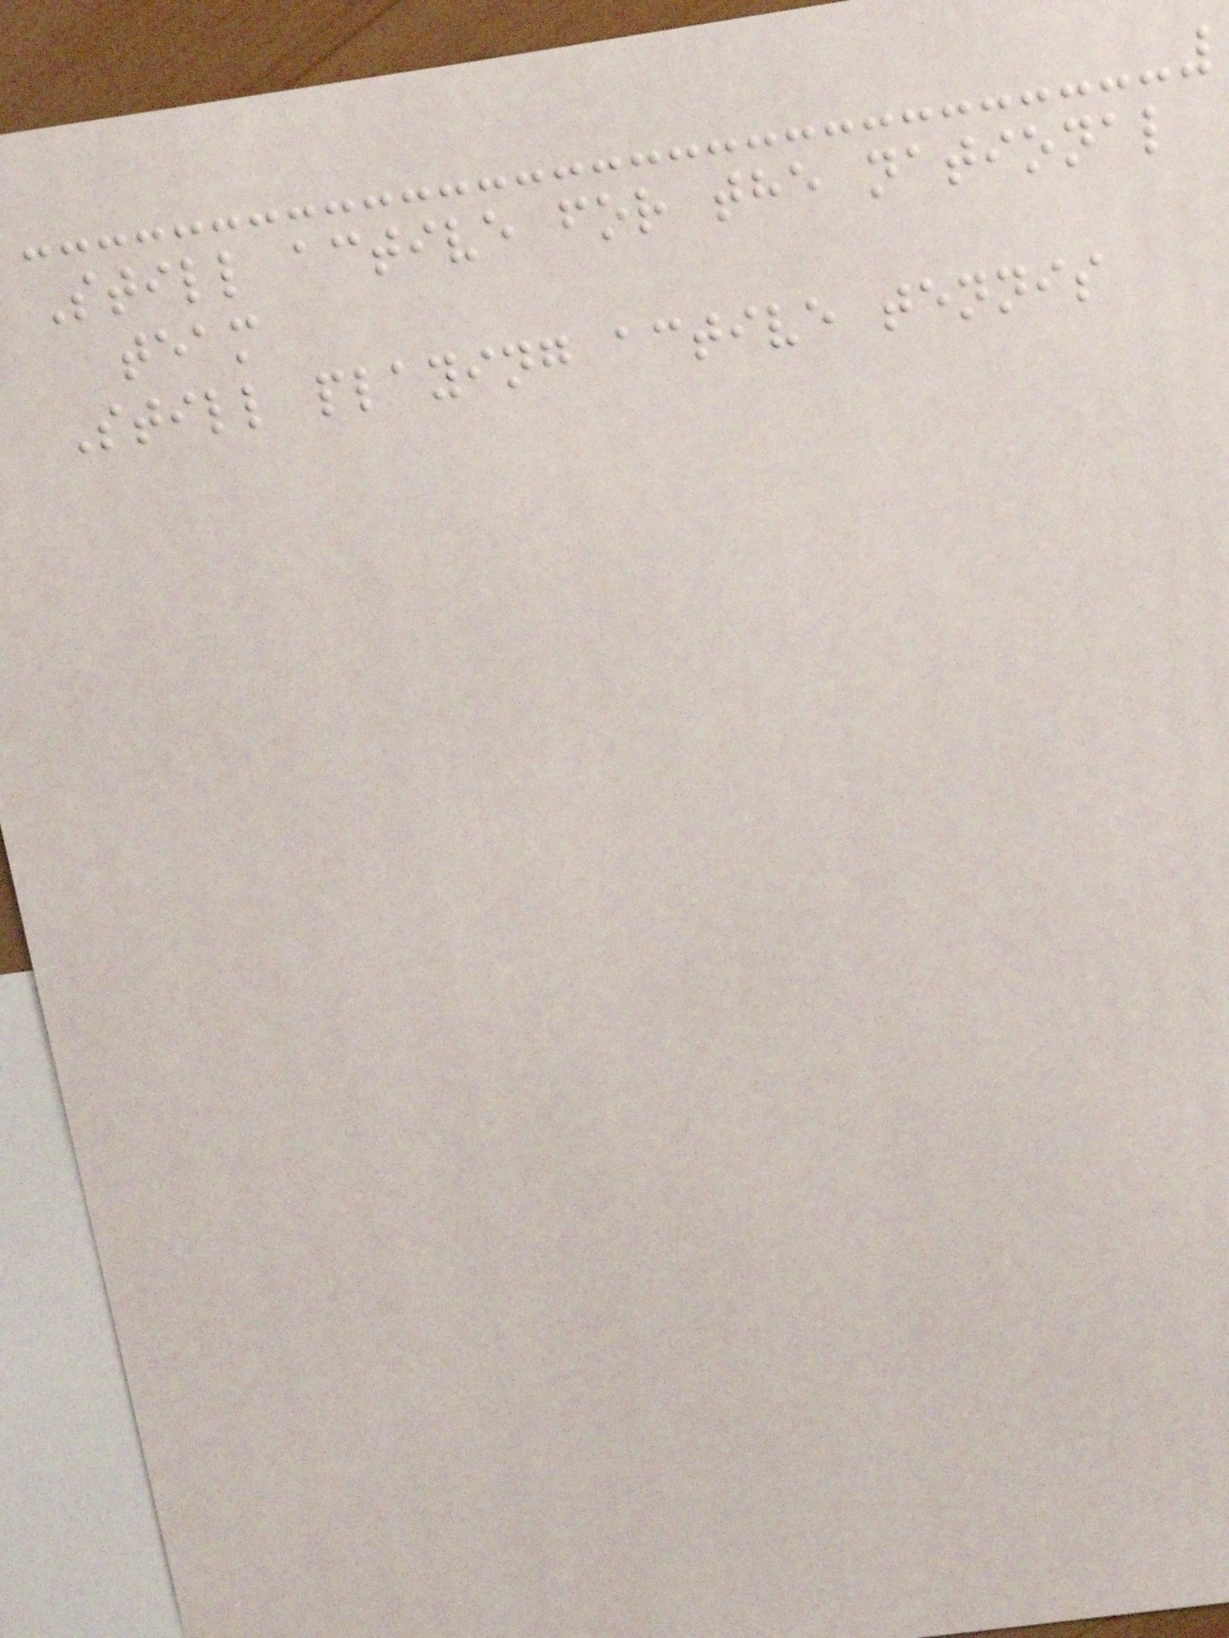Still active for the national
team
Still playing active tennis
